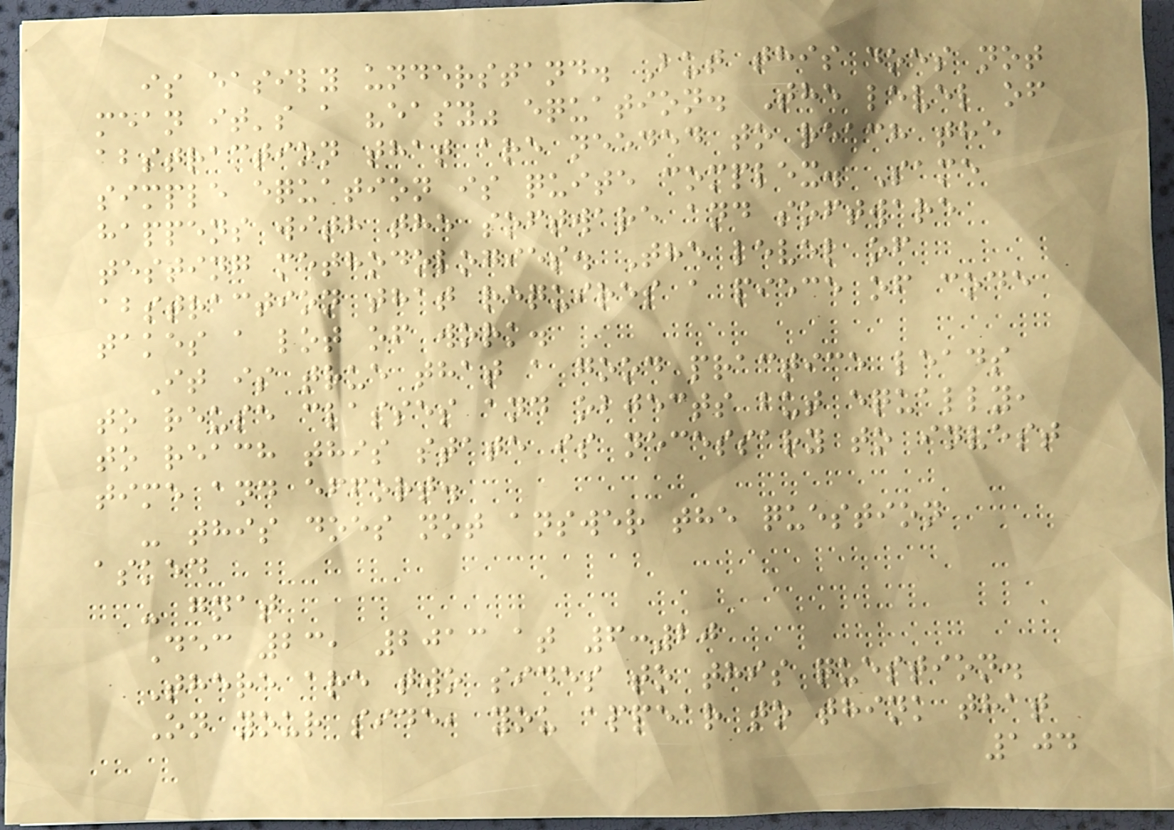is easily understand. But this does not
mean it's a "easy" equation. The level of
abstraction that are needed to reach the
simple equation is quite complex. Same
happens with the software and software
testing methodologies. The level of
abstraction that requires a piece of code
takes a lot of work.
It is true that a good practice leads
to reuse classes and objects but equally,
to reach this state is necessary to invest
time and effort.
- this does not answer the question
asked
- gnat
Dec 23, 2013 at 6:20
There are two sides to this question.
On your side, you appear to think that
104
